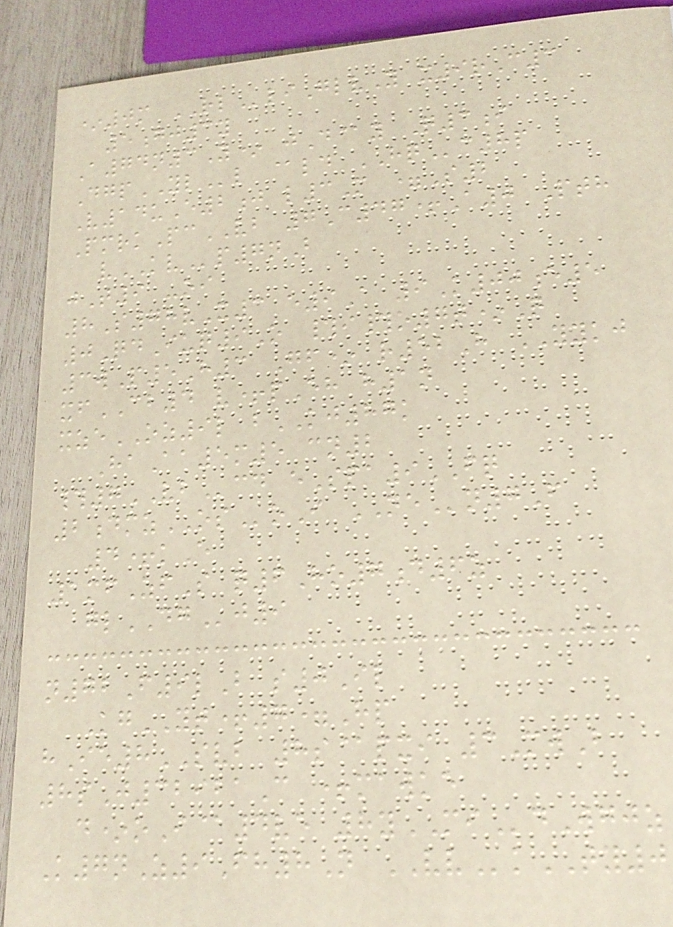*0m RLliGlvY x9rC3
5gj3y
A74n3Y* jD@y Q3i
DgpYLl @ld HQc8p
V14uE2j l3M =S2
PmrkPcVB 7C47+A0 Pth
vKVp7nB
jT9 -oi
8S78vX3 e9A 9K00e5
0QdIuq9O #i#o7t*Q
3wP5H3 Gf* r52H YYKJ
xfCB4 v+pEh h1n
xzeOZ9l bKJ87k
HaAa5m5 cn2
#7VBcd eSpa9FQ
2dmzOSoI NEn7F
4+kE
1mfZfS q6Ho7d6z
glDGj9
n72F9lB s0Il
KgYT+7=Hp
hIe8SVB 8s@pxi 3MwB
8sJ32921C +mawke
d*oI@4ve 8yMIdWgjz
K7nZ9Fh8N VVkTY0
